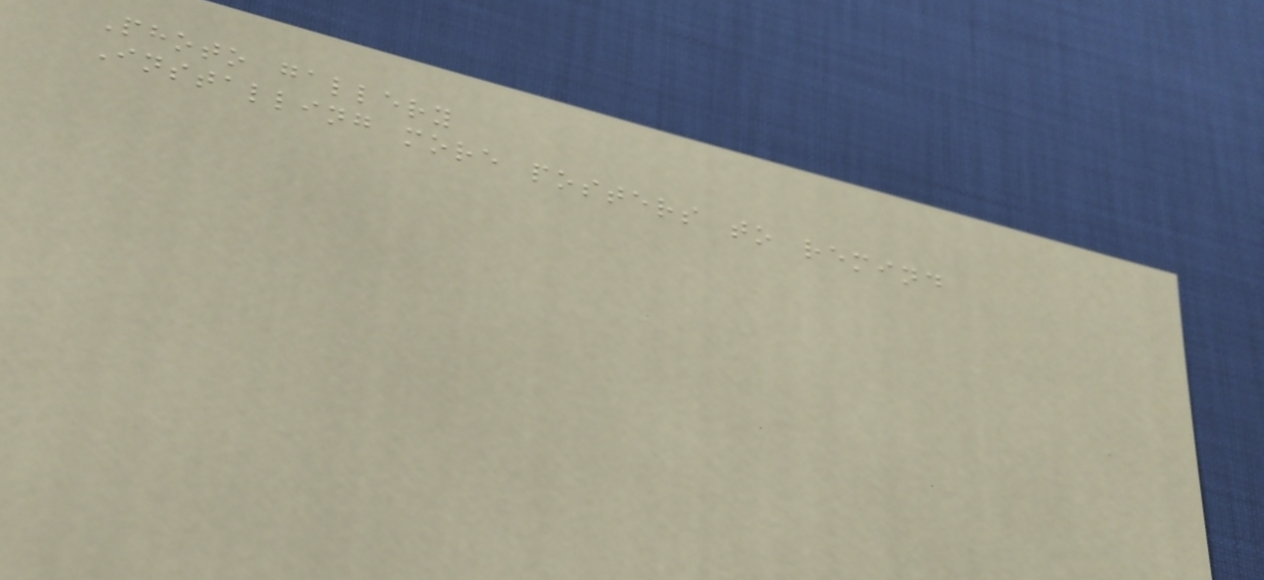Photo gallery
Installing more posters to remind
